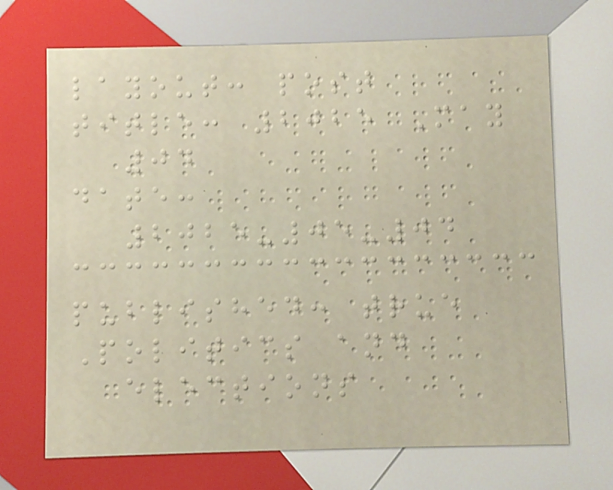layout: post
title: 2025 May
04
date:
2025-05-04
published: true
Politics and
elections
